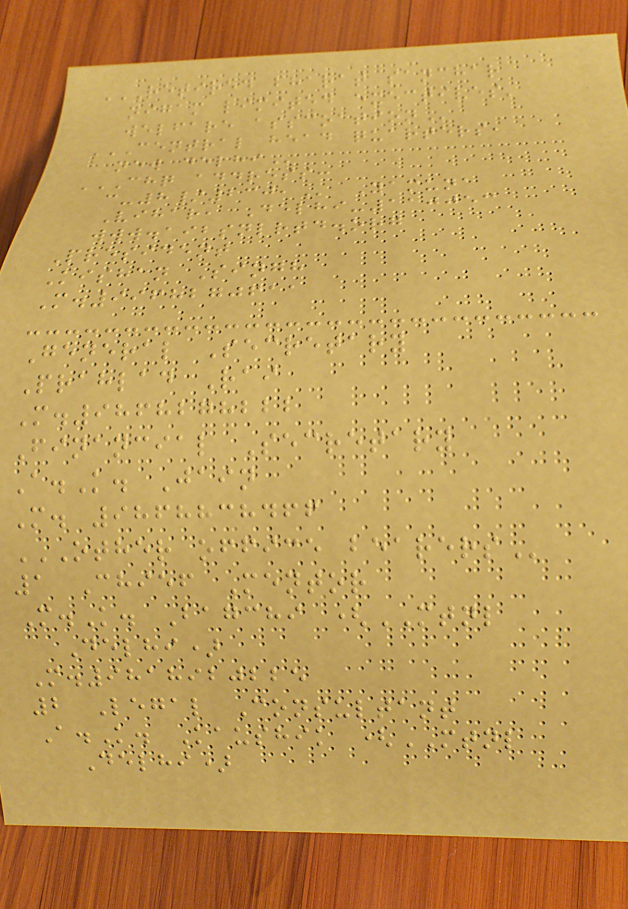RETIRED BHARAT SANCHAR
NIGAM LIMITED EXECTIVES'
WELFARE ASSCOATION
CENTRAL HEAD QUARTERS,
NEW DELHI
CHQ ADDRESS:
C-8/230, Yamuna
Vihar, Delhi-110053
www.aibsnlrtd.org
President
Kishan Singh
M.9968270611
General Secretary
Prahlad Rai
M.9868278222
Financial Secretary
A.K. Jain
M. 9868838466
OTHER OFFICE BEARERS
1 Chief Mentor
M.K. Bagchi (MTNL
Delhi)
M.9818920225
2 Legal Consultant
A.K. Kaushik (MTNL
Delhi)
